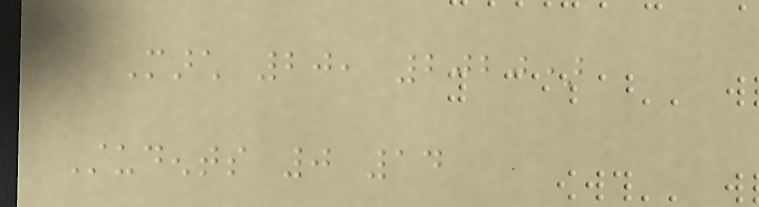March 20, 2020)
Students 0 14
